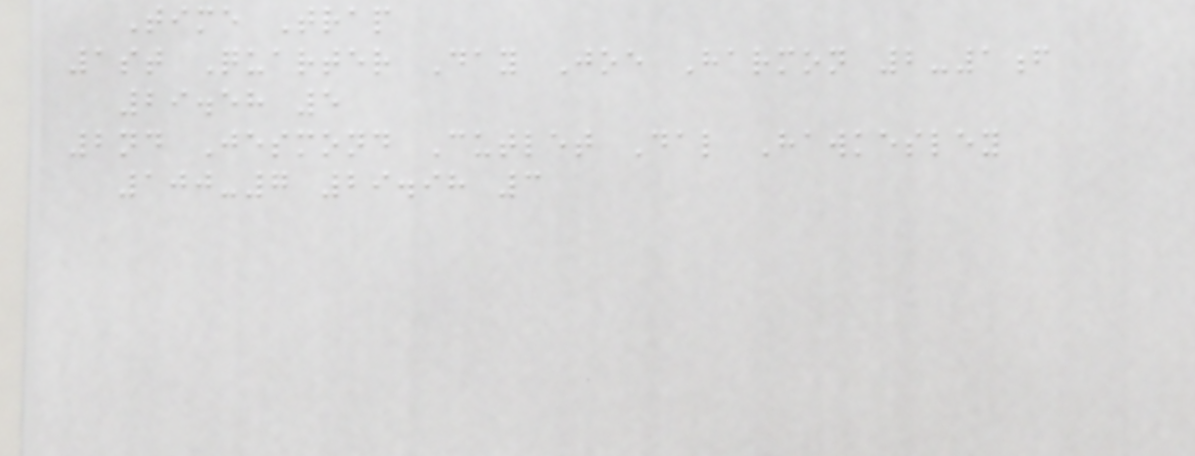Time Trap
1st Quarter Day Joe Harmon 2-1f
29.58 5
2nd Jesmond Cutlet Dal Hawkesley
100-7 29.98 3
